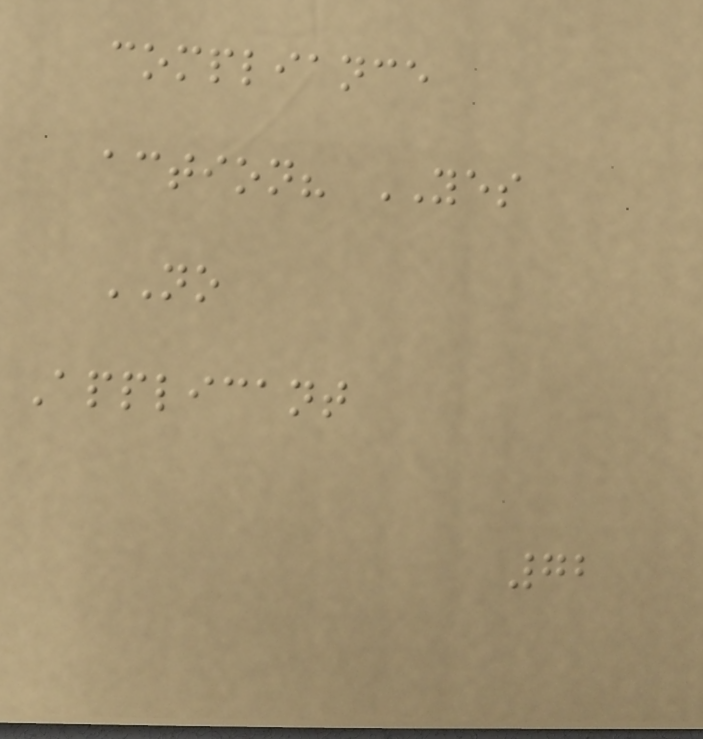compliance
action? YES
NO
Applicant
72
